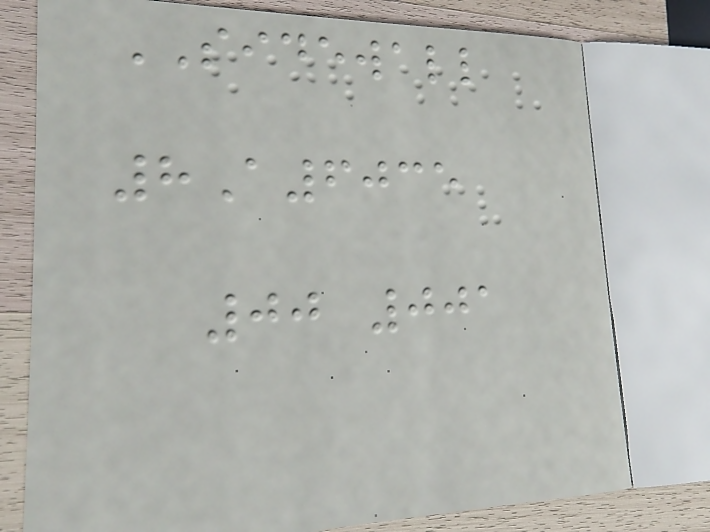SIDEWALL
8A6035
00 001
